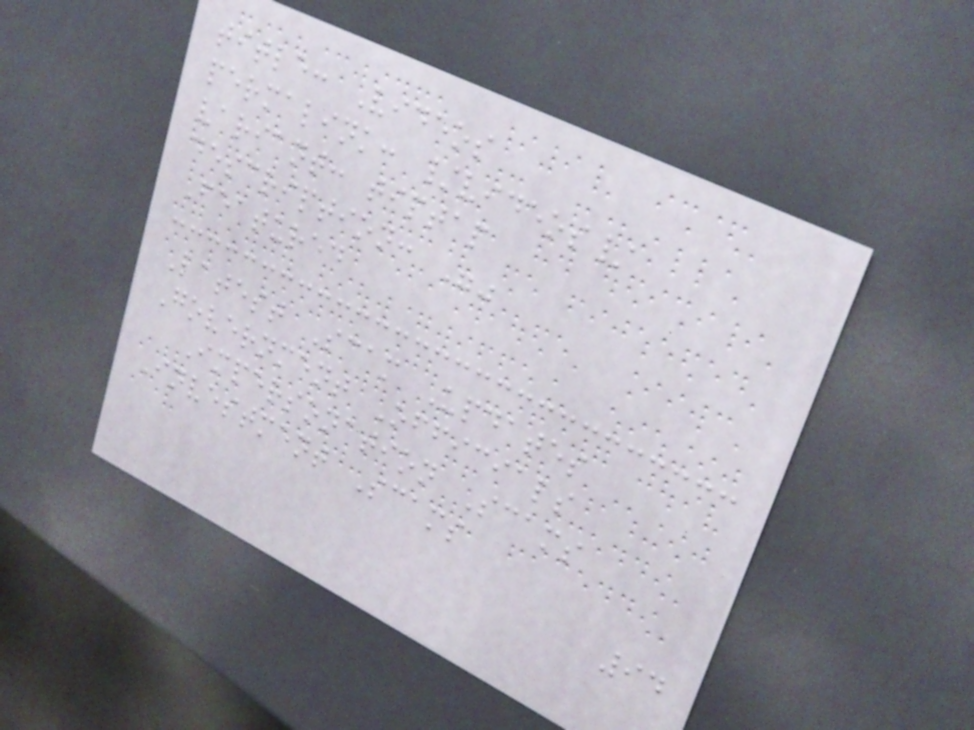title: Videos
permalink: /videos/
variant: tiptap
description: ""
Featured
Latest Scam Updates
Government Officials
Impersonation Scams
Investment Scams
94
